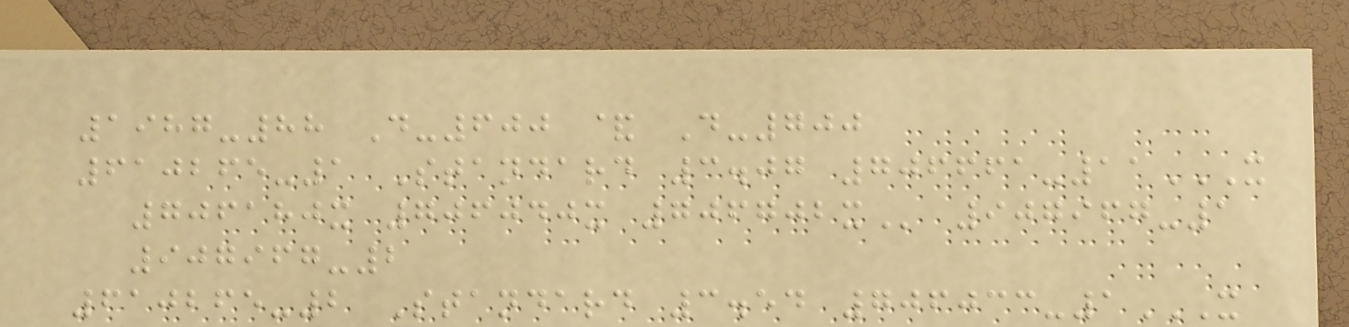1987-88 D-600 & D-700
610265-1 Standard 3.07 706661-11X
706180X 706040X 706702X 907967-1
907967-2
610265-2 Standard 3.54 706033-1X
